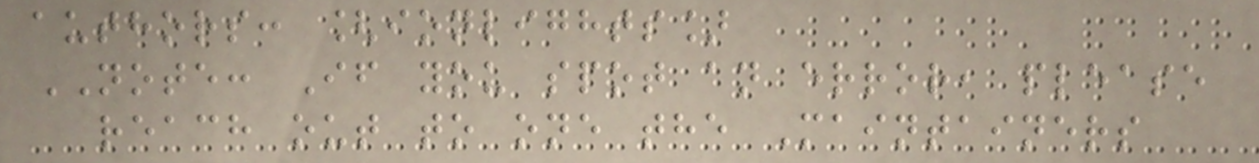authors: [ionlights]
NOTE: If you spot an error, please
reach out to one the Maintainers
